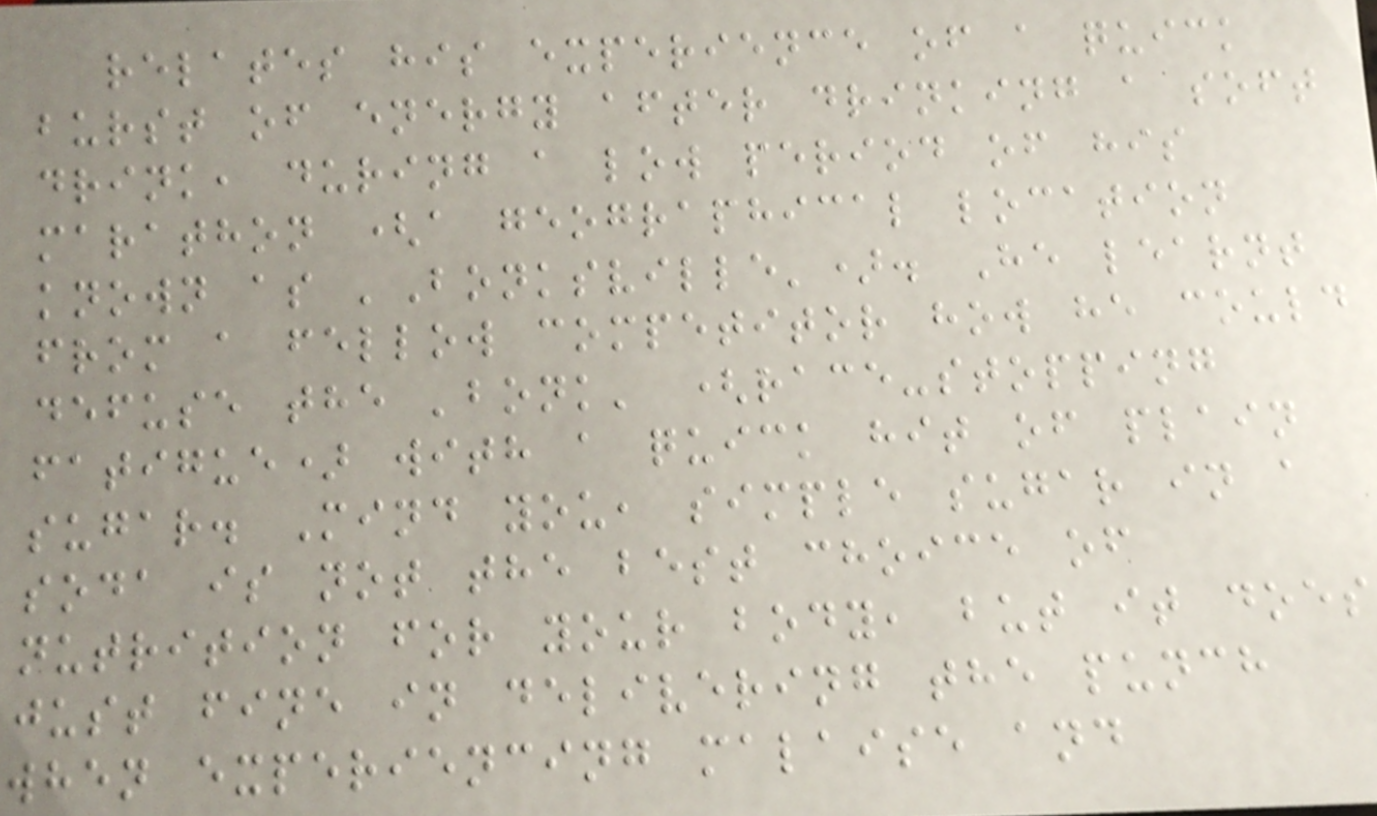relates his experience of a quick
burst of energy after drinking a soft
drink, during a low period of his
marathon (a geographical location
known as 'Bonksville'). He learnt
from a fellow competitor how he could
defuse the 'bonk' (race-stopping
fatigue) with a quick hit of plain
sugar. Mind you, simple sugar in a
soda is not the best choice of
nutrition for your body, but it does
just fine in delivering the punch
when experiencing malaise and
